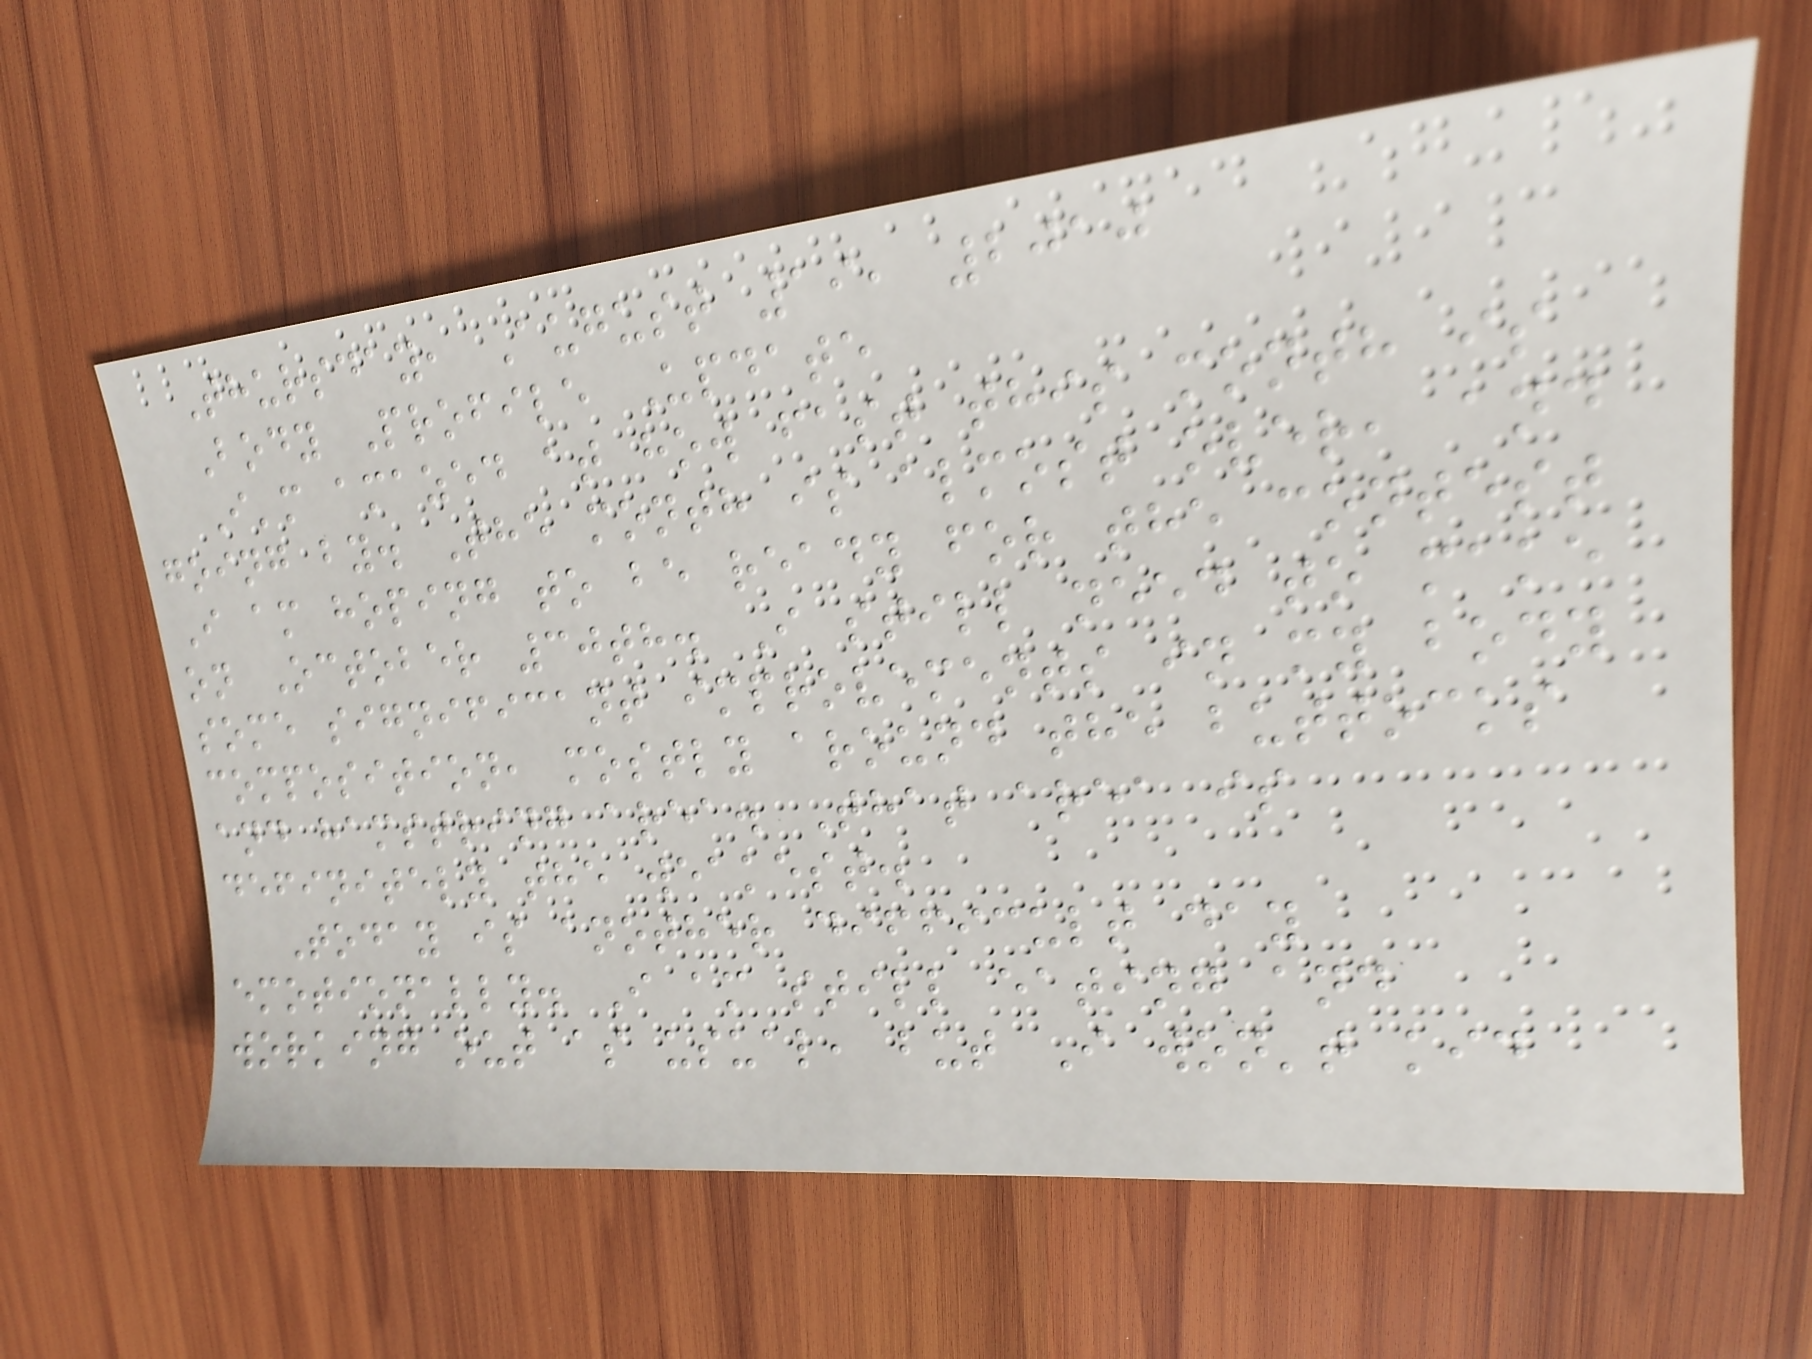Thursday, August 19, 2010
Body Profile Update
I'm amazed at how fast this month is
going by. The month is almost over, and
I am hoping to be ready for the contest
on October 30th. I still need to make
some significant improvements in my body
composition, mostly around the buttocks
and hamstring area. That area is
definitely the weakest.
Today is another difficult day
emotionally. I am still eating and
working out as usual, but I won't kid
